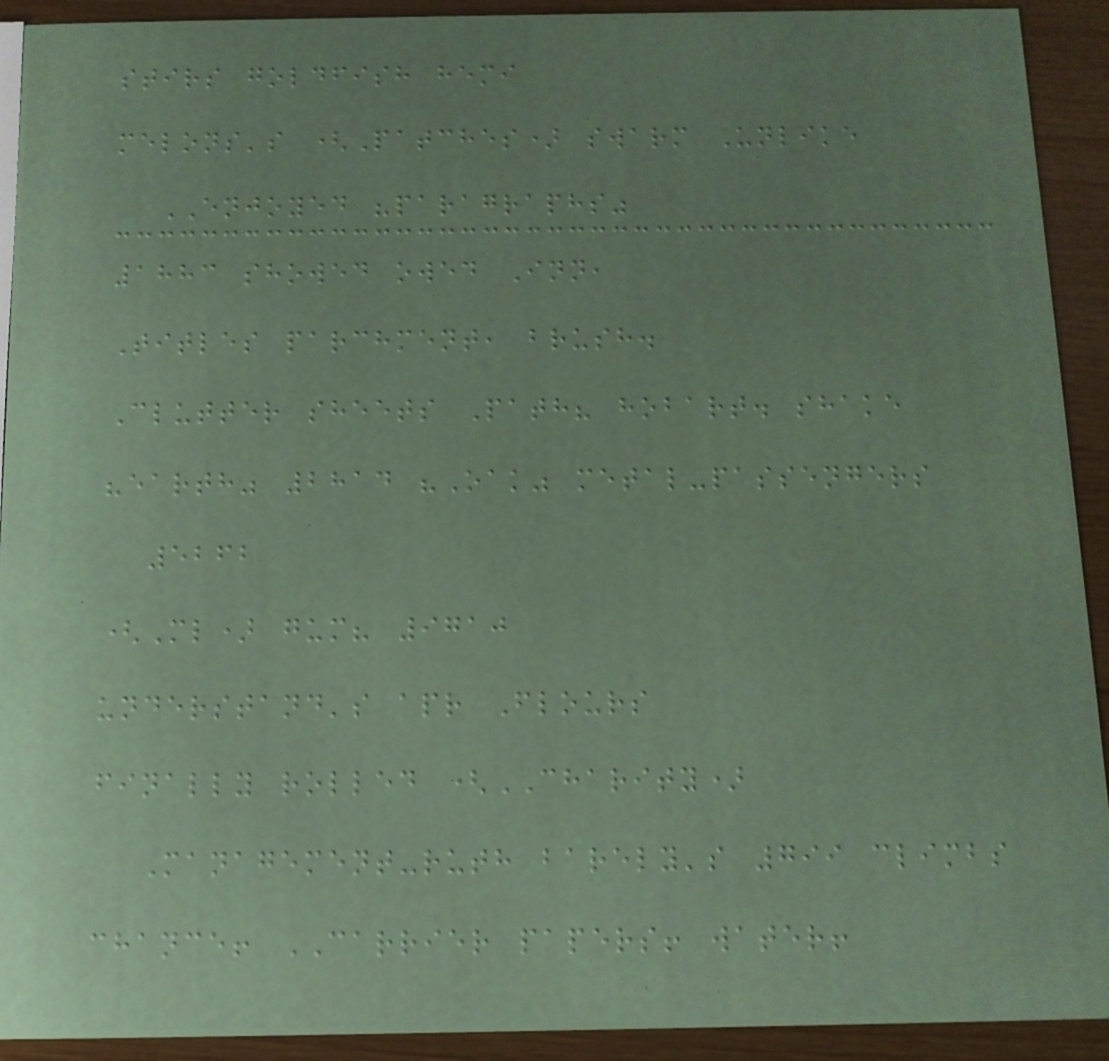stirs goldfish hemi
melons's (Patches) swarm Unlike
ENJOYED "paragraphs"
1883 showed owed Inn,
Titles parchment, brush.
Clutter sheets Path? hobart. shake
"earth" 2814 "Oak" metal-passengers
5262
(Ml) gum? 9710
understand's apr Flours
finally rolled (CHARITY)
Management-ruth barely's 799 climbs
chance! CARRIER papers! water!
